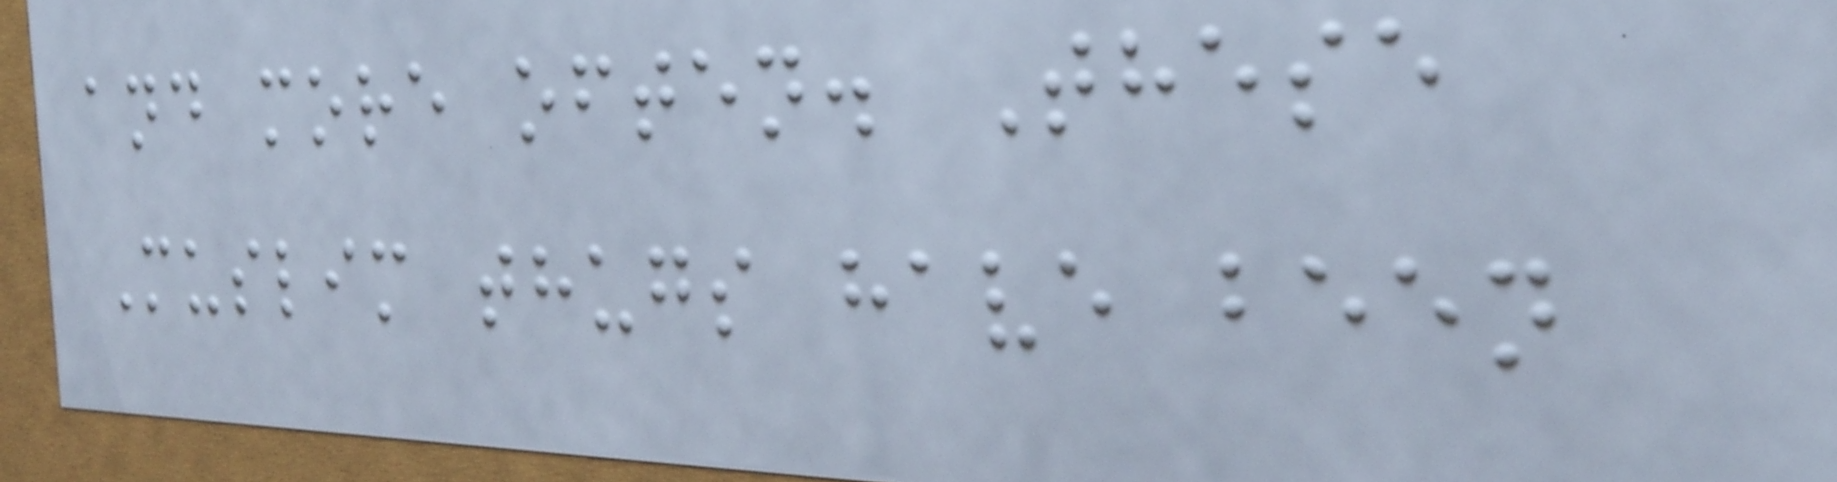and more often. These
Muslim thugs have been
